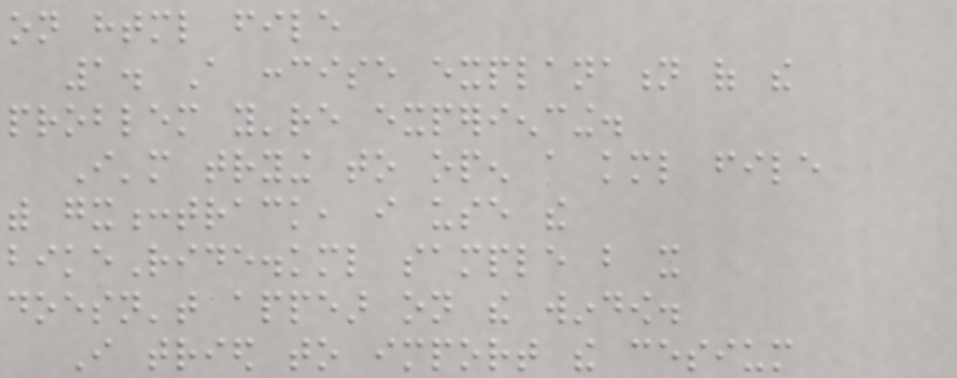on html file
1. A concise explanation of the
problem you're experiencing.
I'm trying to open a kml file
with gx:track, i use the
bikeRide.kml sample but it
doesn't appear on the window.
I tried to import the cesium
